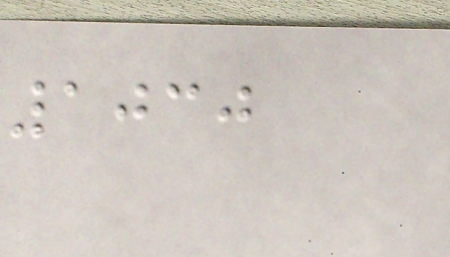1030
